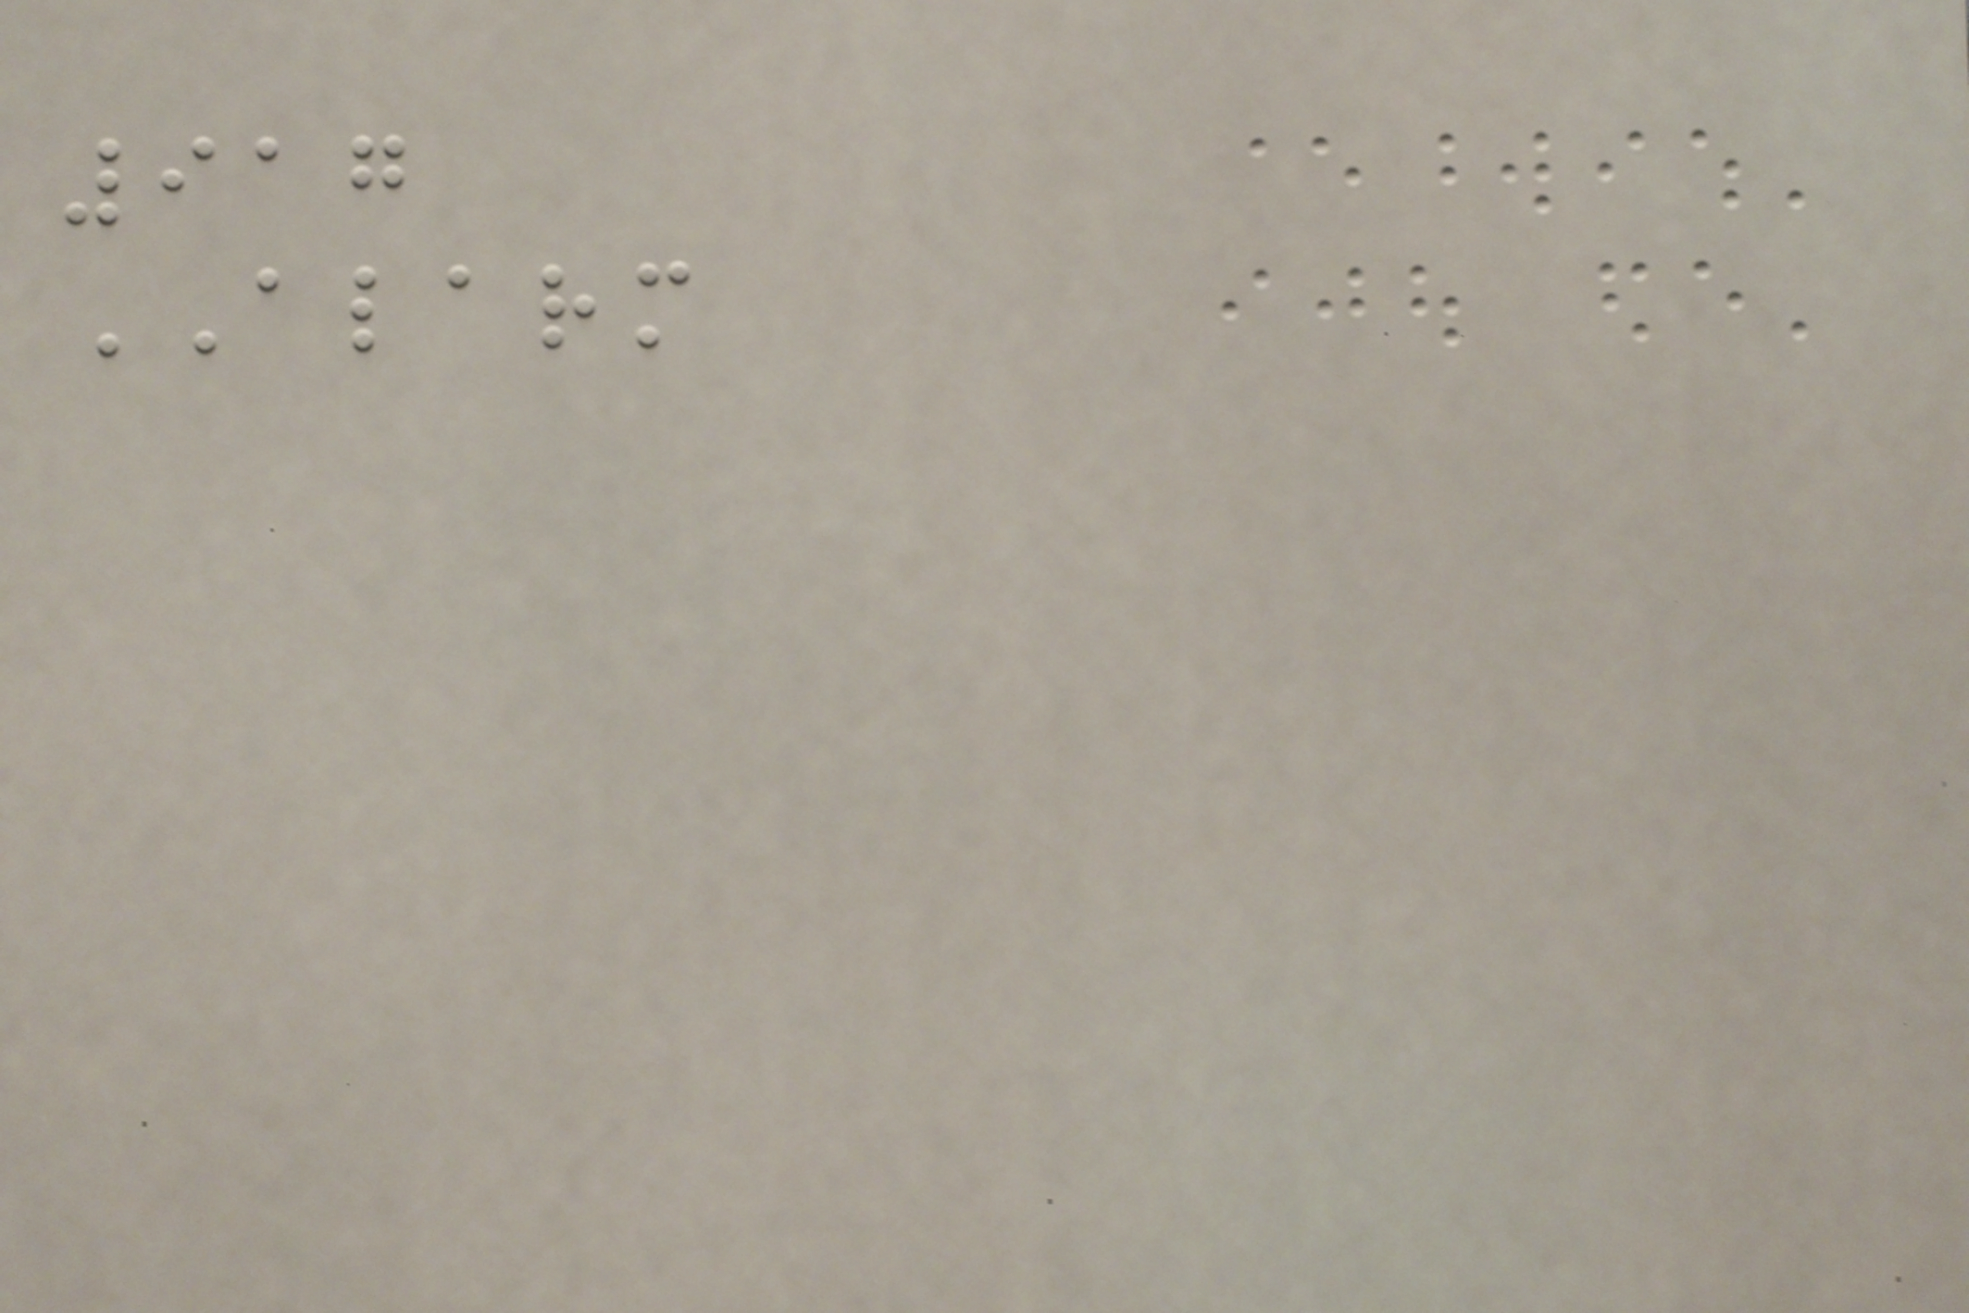917
ALARM
